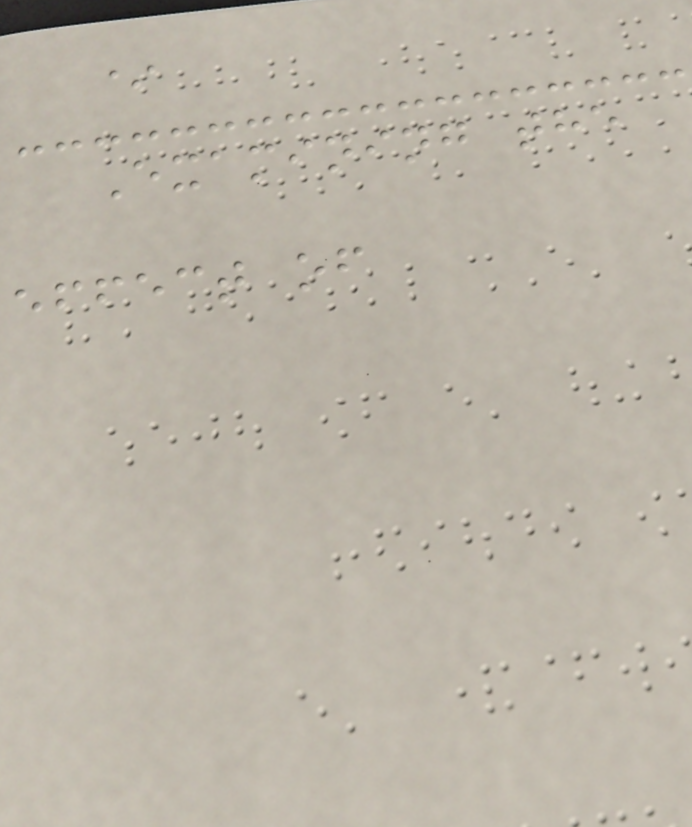*
Examining the
effect of
